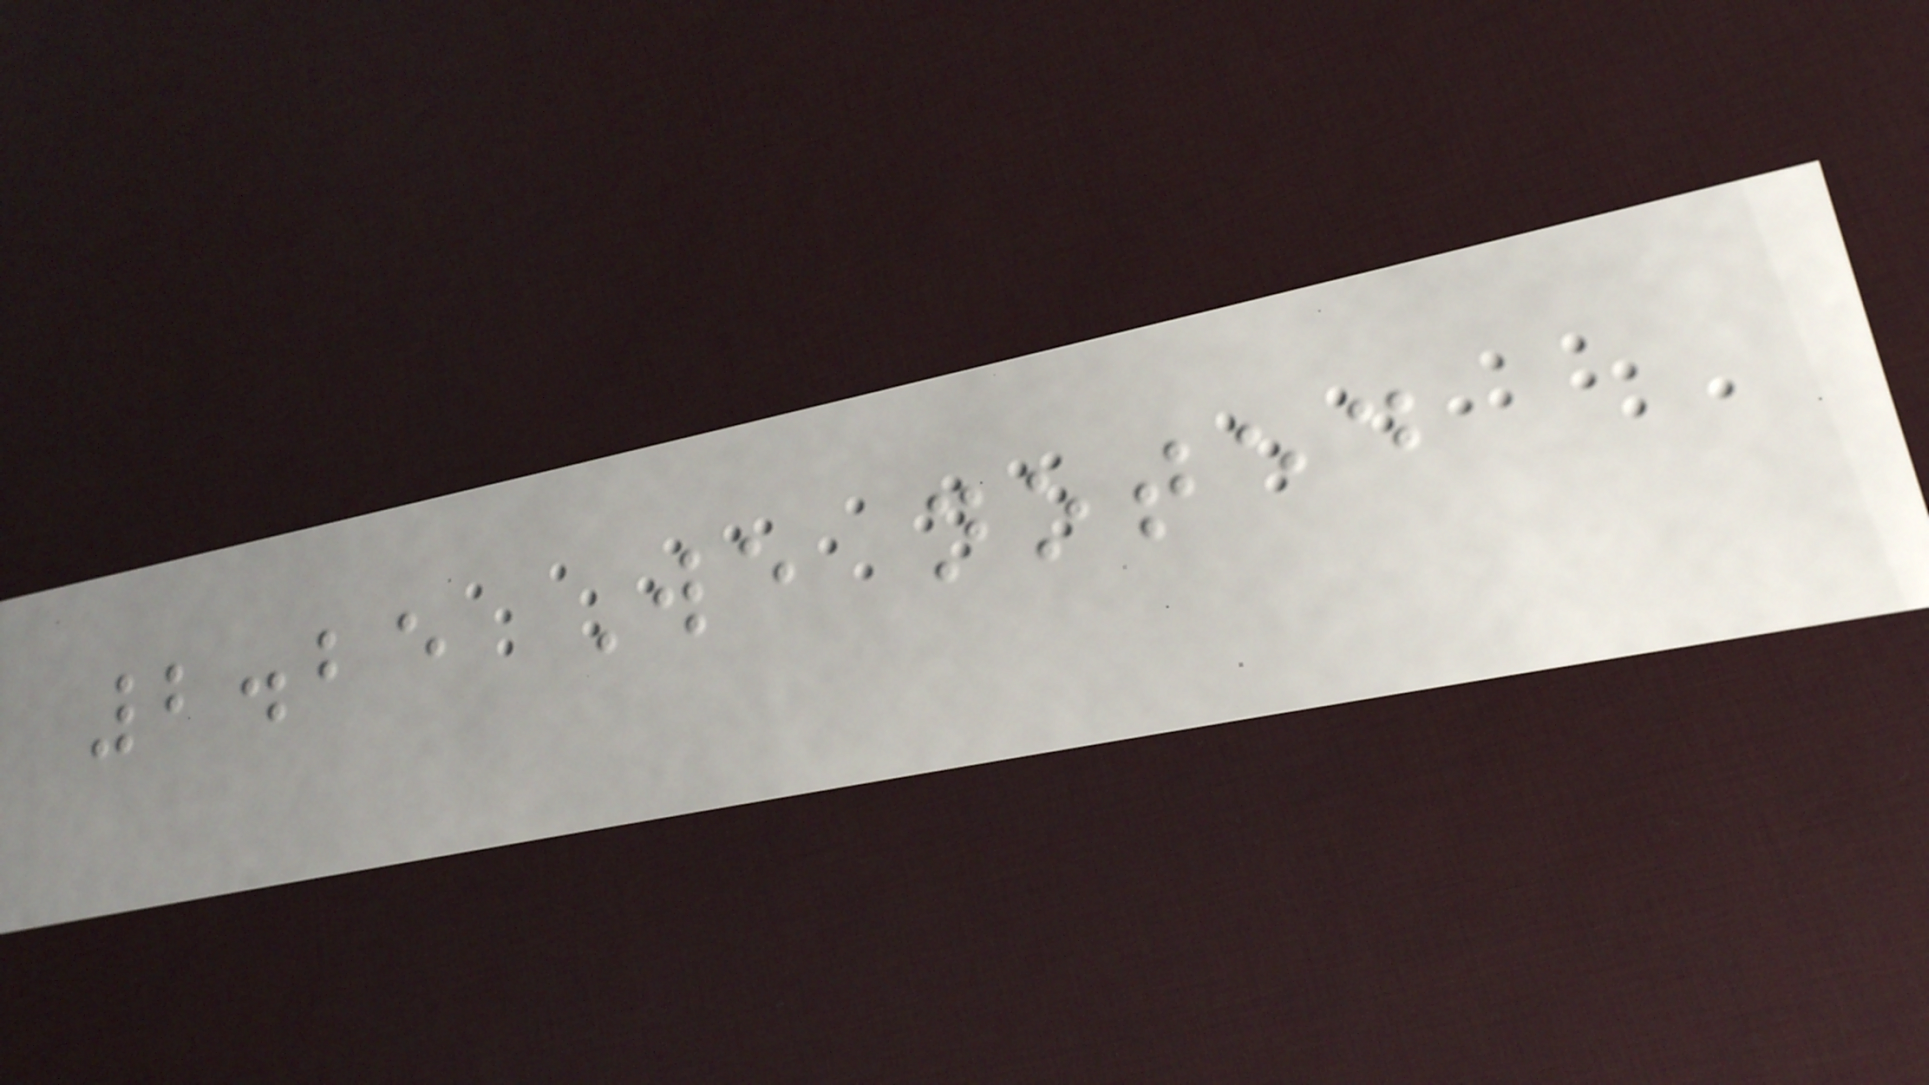2.25 We noted
